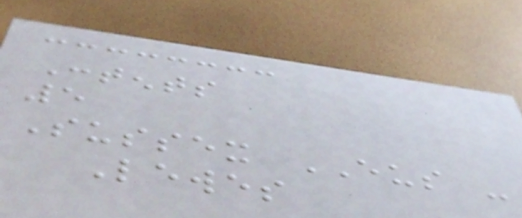Contents
5
Sussex EUS -
Lewes
